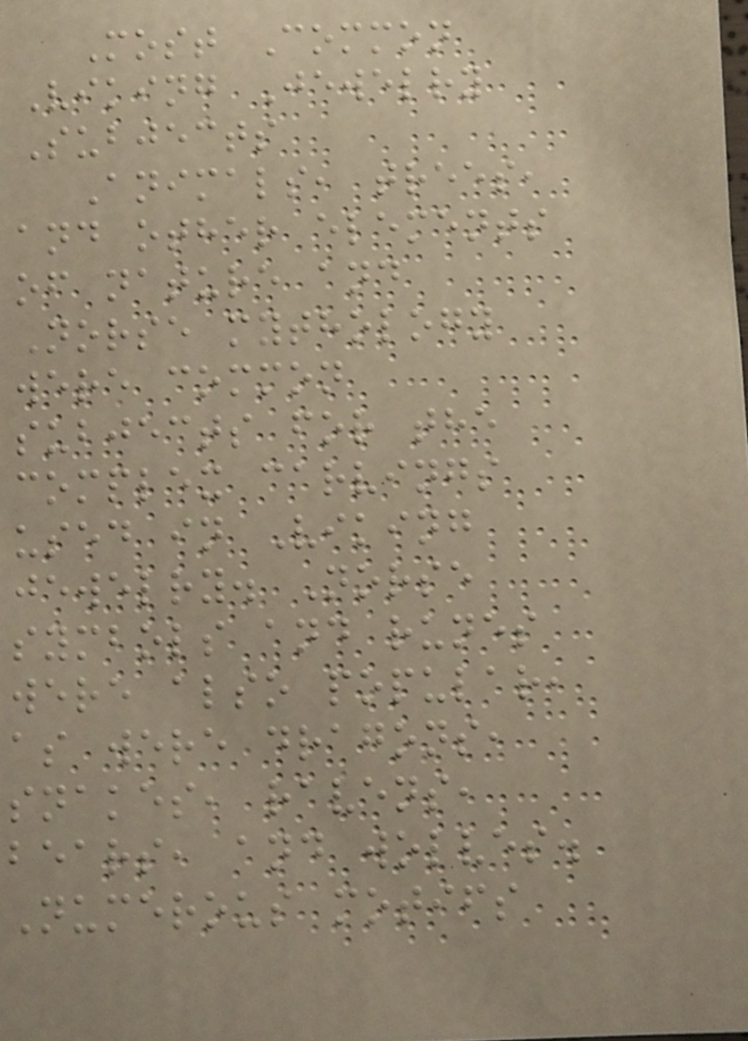Most Common
Viking Jewelry
Subjects
Animals, trees,
and other elements
of nature and
Norse mythology
were common
subjects for the
complex carvings
used in Viking
jewelry. Norse
symbols and runes
were also popular,
as were dragons,
snakes, ravens,
bears, and wolves.
Numerous motifs
